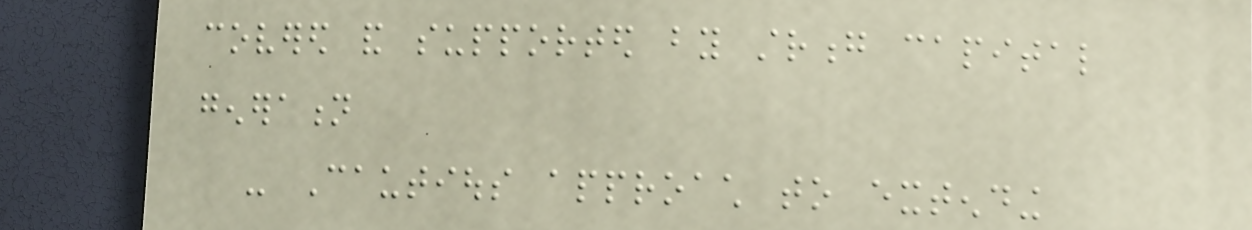covered and supported by strong capital
generation
- Cautious approach to extending
